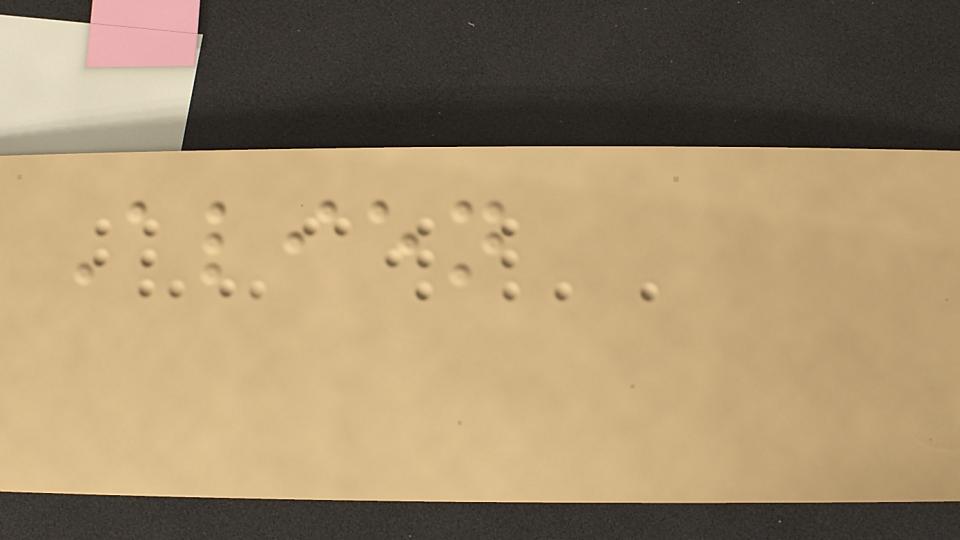Alien
